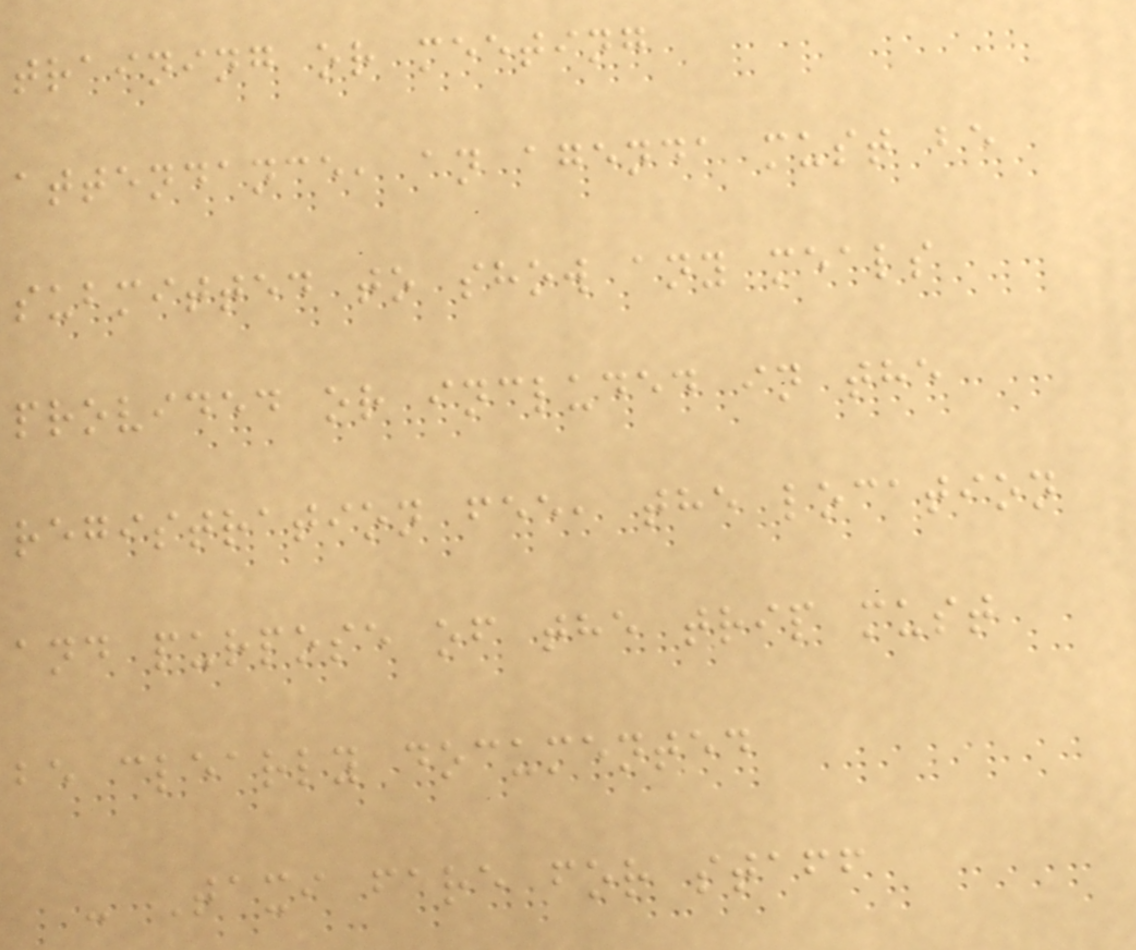training or meeting
attendance, an agenda must be
submitted to show any meals
provided or included in the
registration fee, the location
and purpose of the trip must
be clearly documented
- Taxi fare for staff
